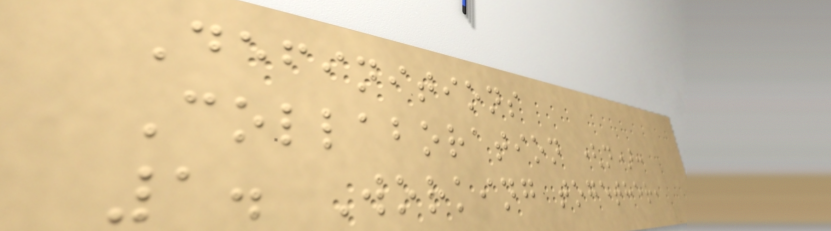Definitions
Collaboration (n):
1. Working together,
